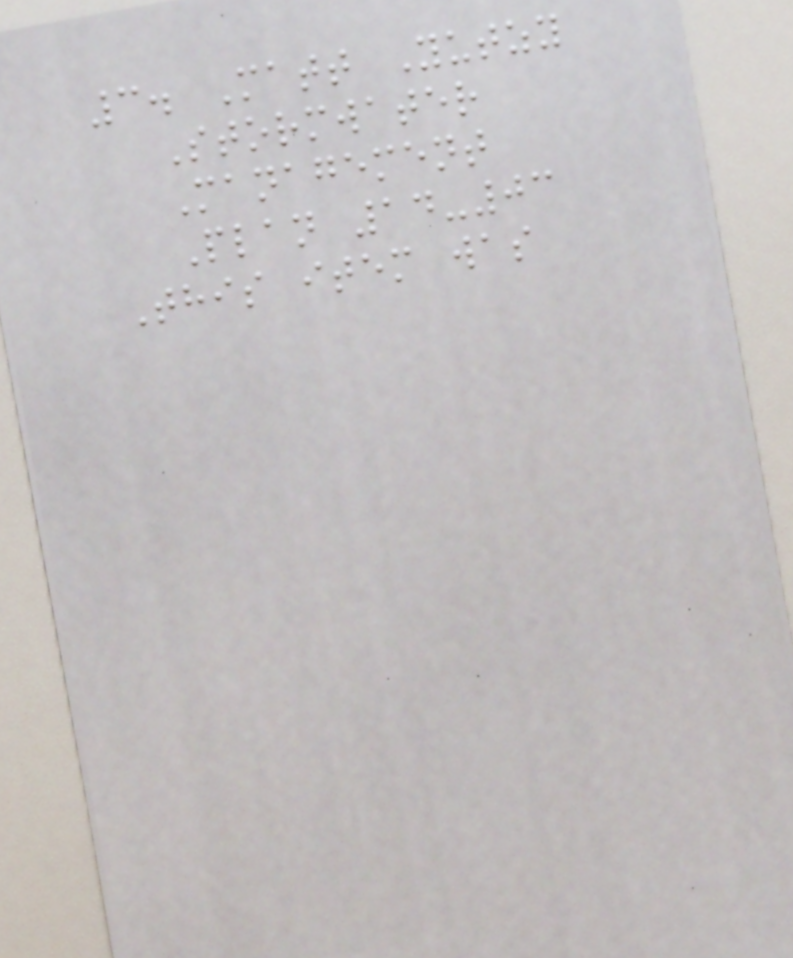3. Matt Yutzy
Stormwater
Management
Plan 14-03
This item was
